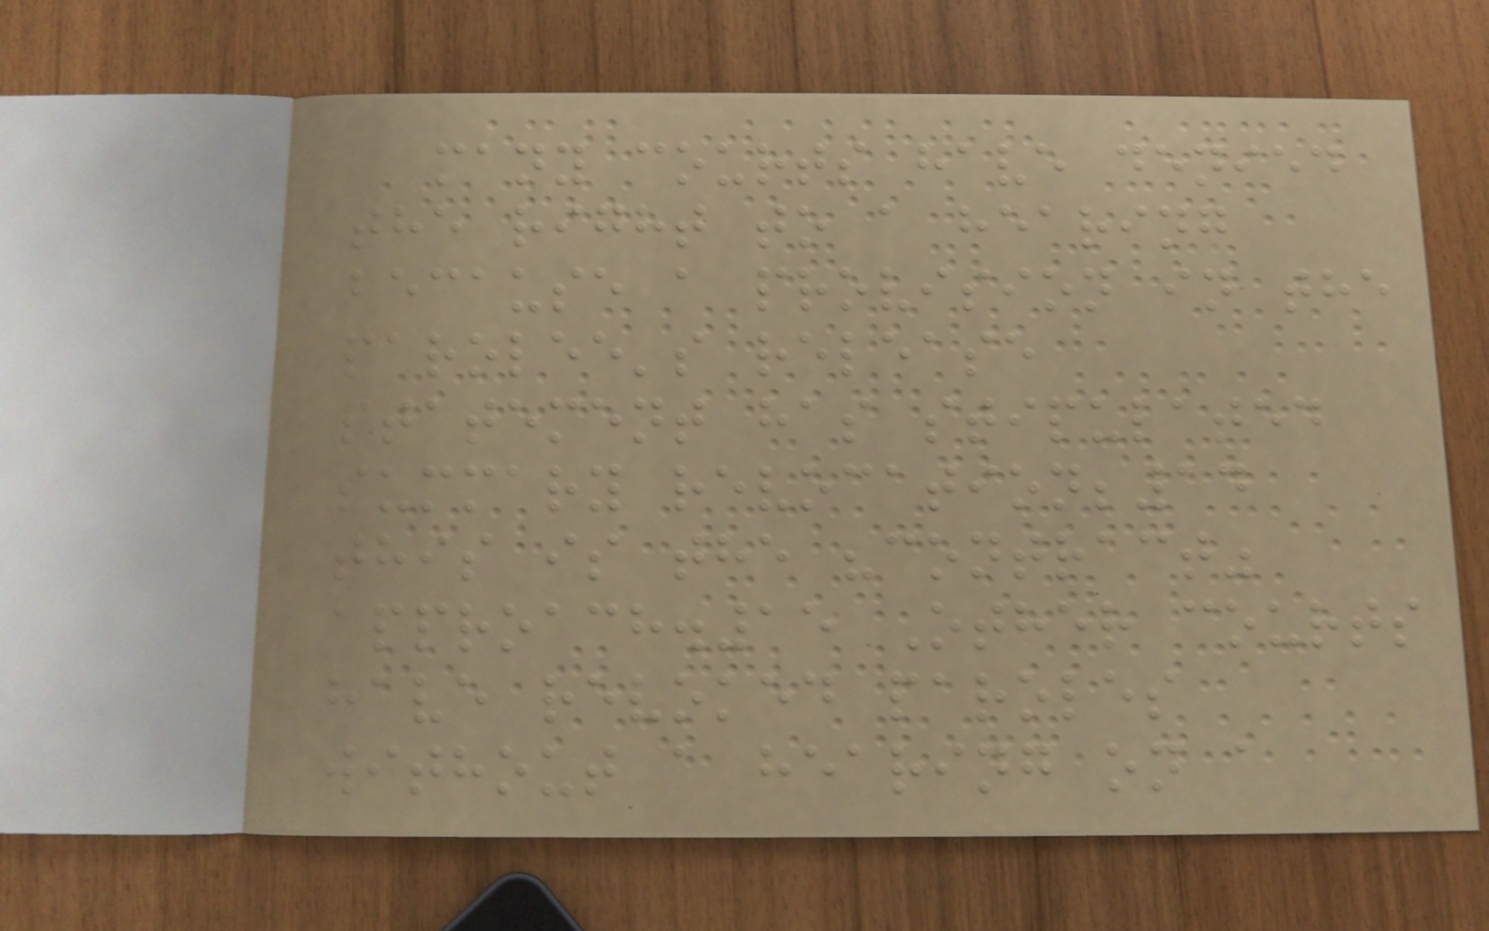many courts have denied
the right to a hearing
because a provision in the
parolee's release
statement has stipulated
summary revocation;14
this is the "contract"
approach.15 Other courts
have revoked paroles
without a hearing on a
